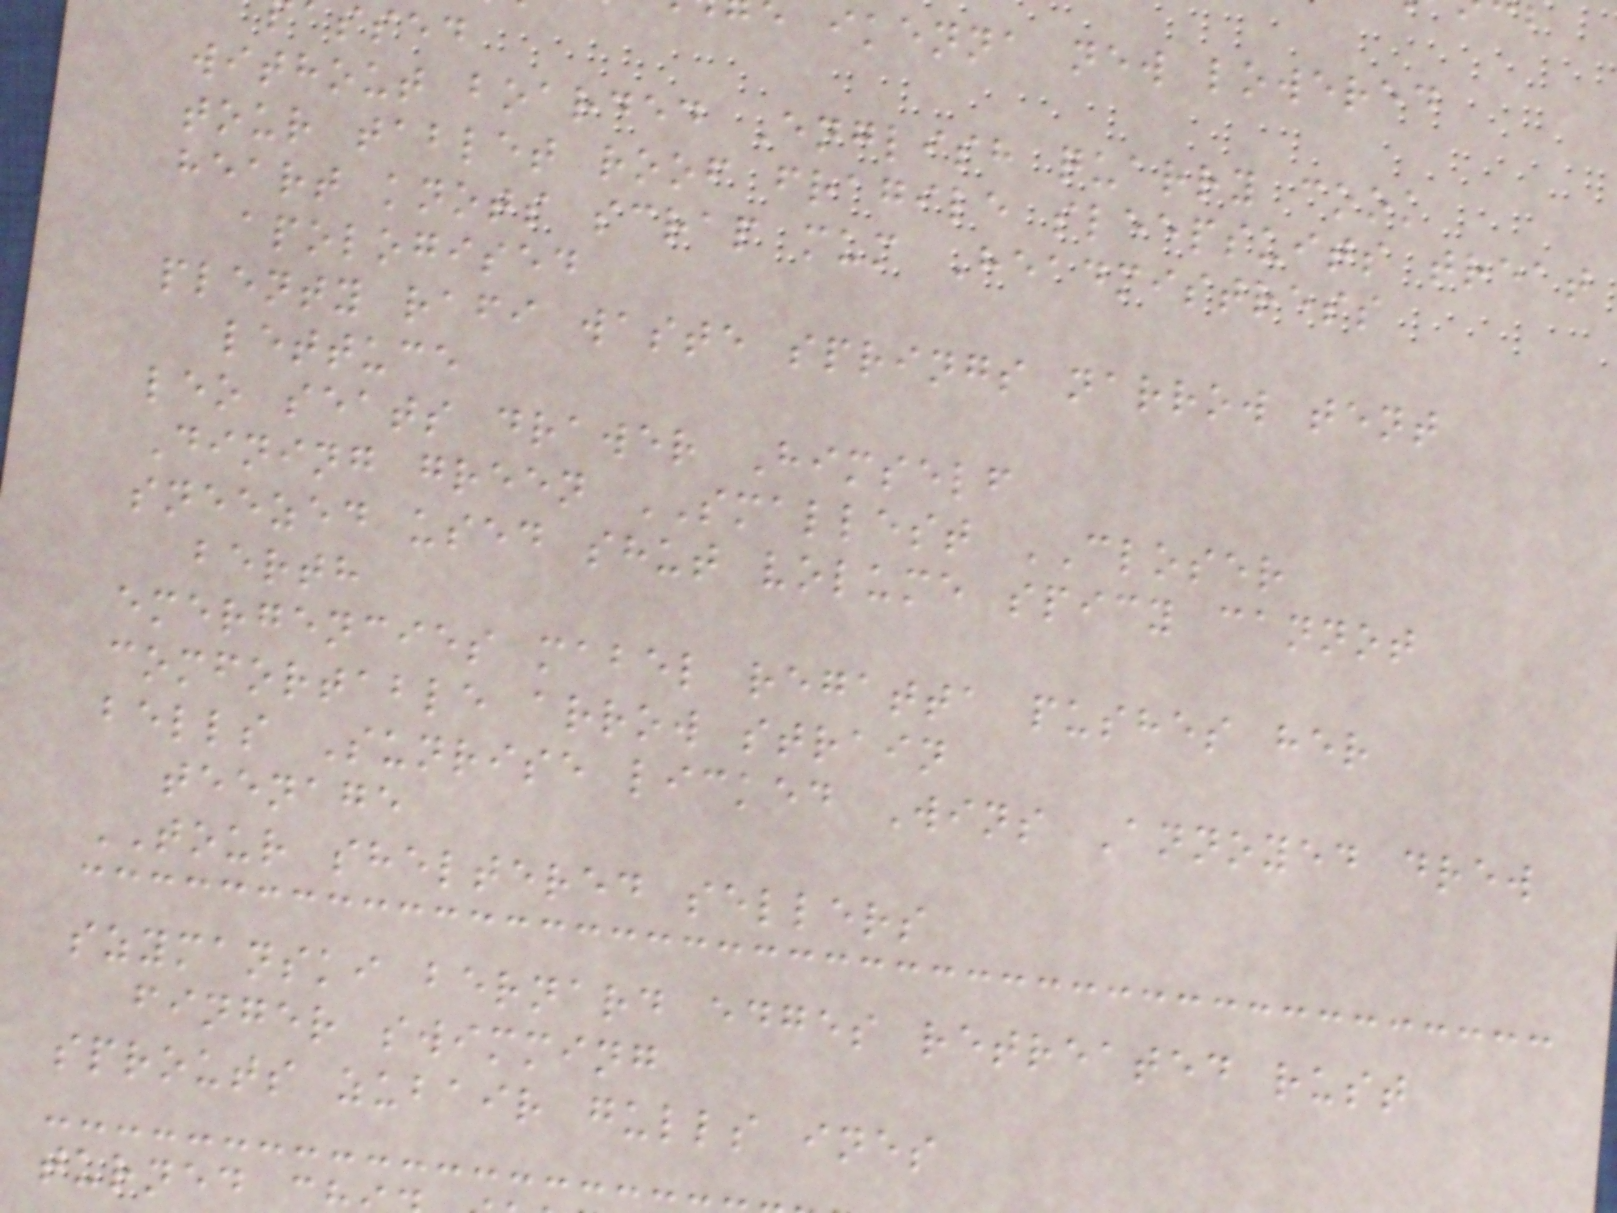ikenna new lowered
ssed
without boarded English quarry cook
tour tablet roof fragile sleepsuits treat
heart knots scrap mum Headmistress
apologised
plenty rafi waste springs narrow tent
lettuce
leo seats drawer Himself
Dining green SMALLEST CLOSER
sneezed used shut volume spicy cannot
berth
emergencies mabel regatta pushes her
comfortable arrow strain
bells Sunrise licked Wins Annoyed drew
teenage
TOUR sheltered sellers
szymanski bernard edges retreated rust
finger swimming
sprouts zubair gulls ines
